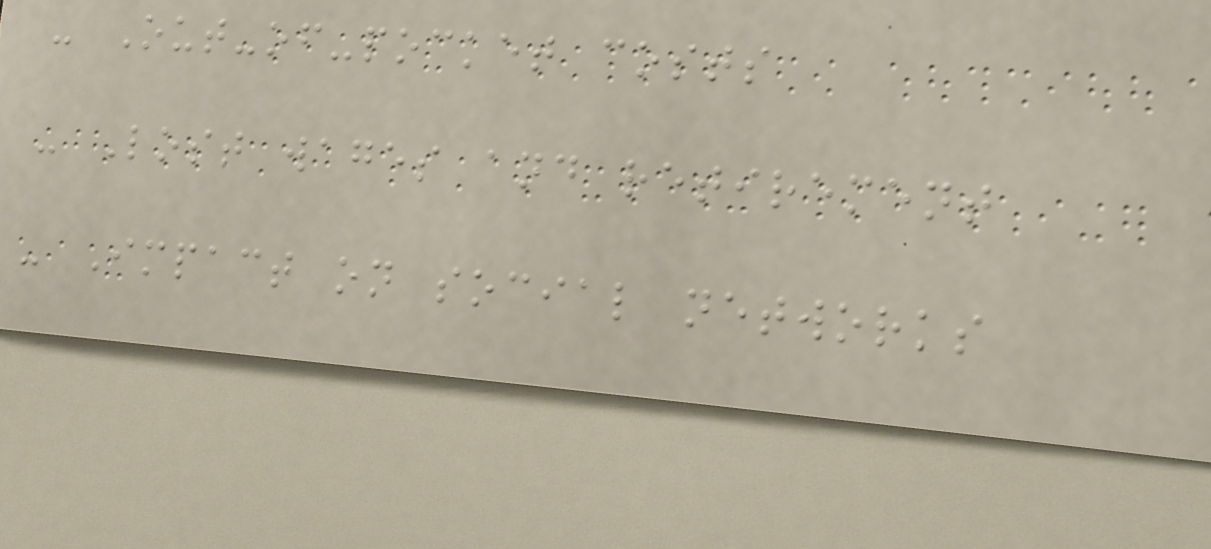- Out-of-pocket costs
- Lost wages and retirement
- Impact on social networks
